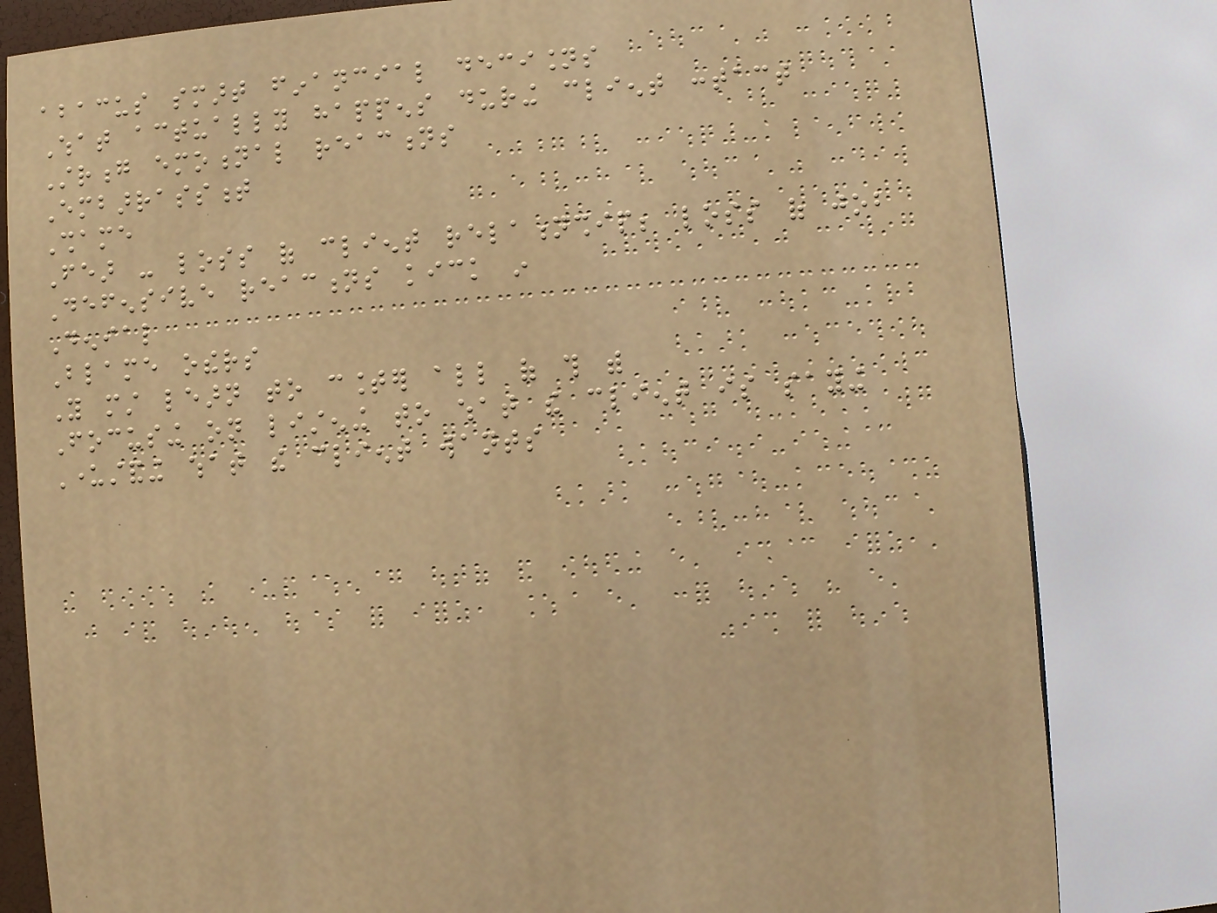abacus smart financial decisions
What actually happens during client contact
Strong emotional reactions
Embarrassment
Shame
Fear - loss of client relationship; loss of job
Defensive reactions kick in
Denial
Blame others
You must learn to counter all of this with
Focusing on listening to what the client is saying
Understanding what the client wants
